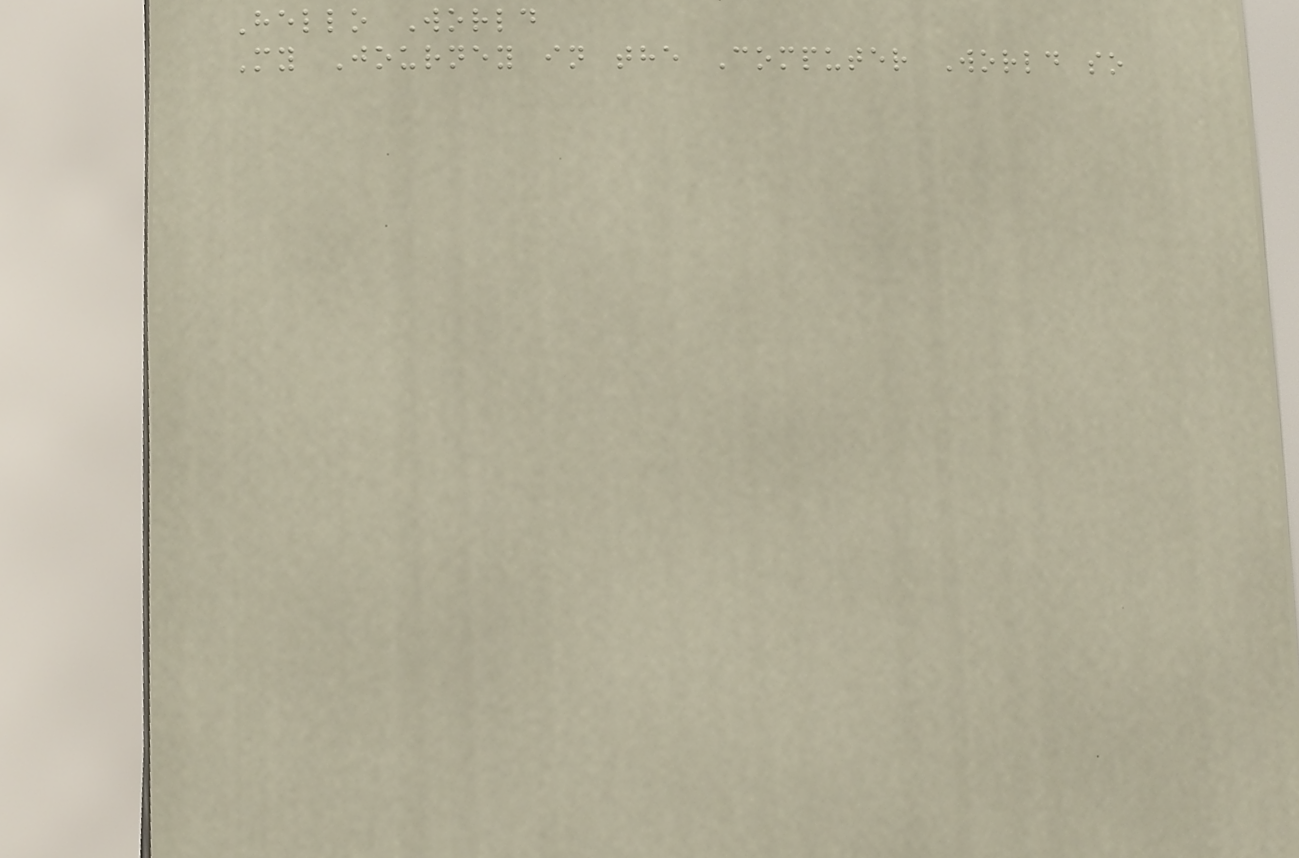Hello World
My Journey in the Computer World so
